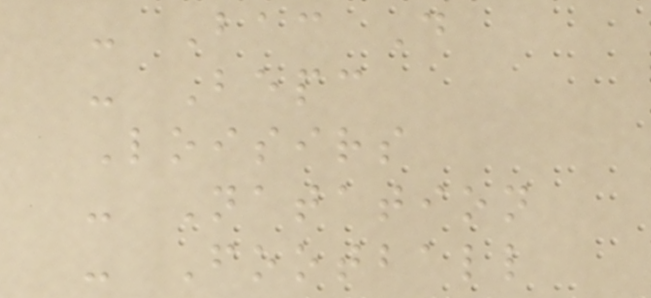- Bac D
- Bepc
Loisirs
- Natation
- Football
